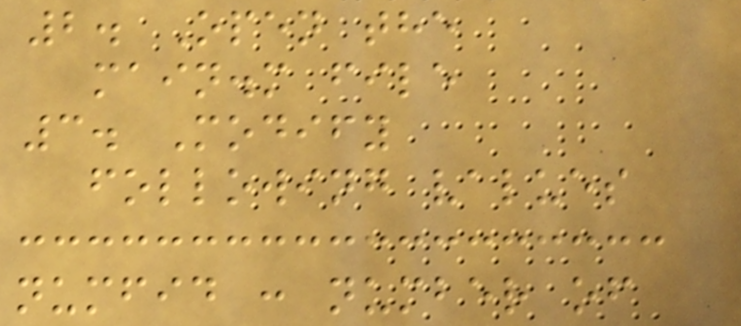2. Open the
main.m file
3. Modify
following values
numfid : number of
